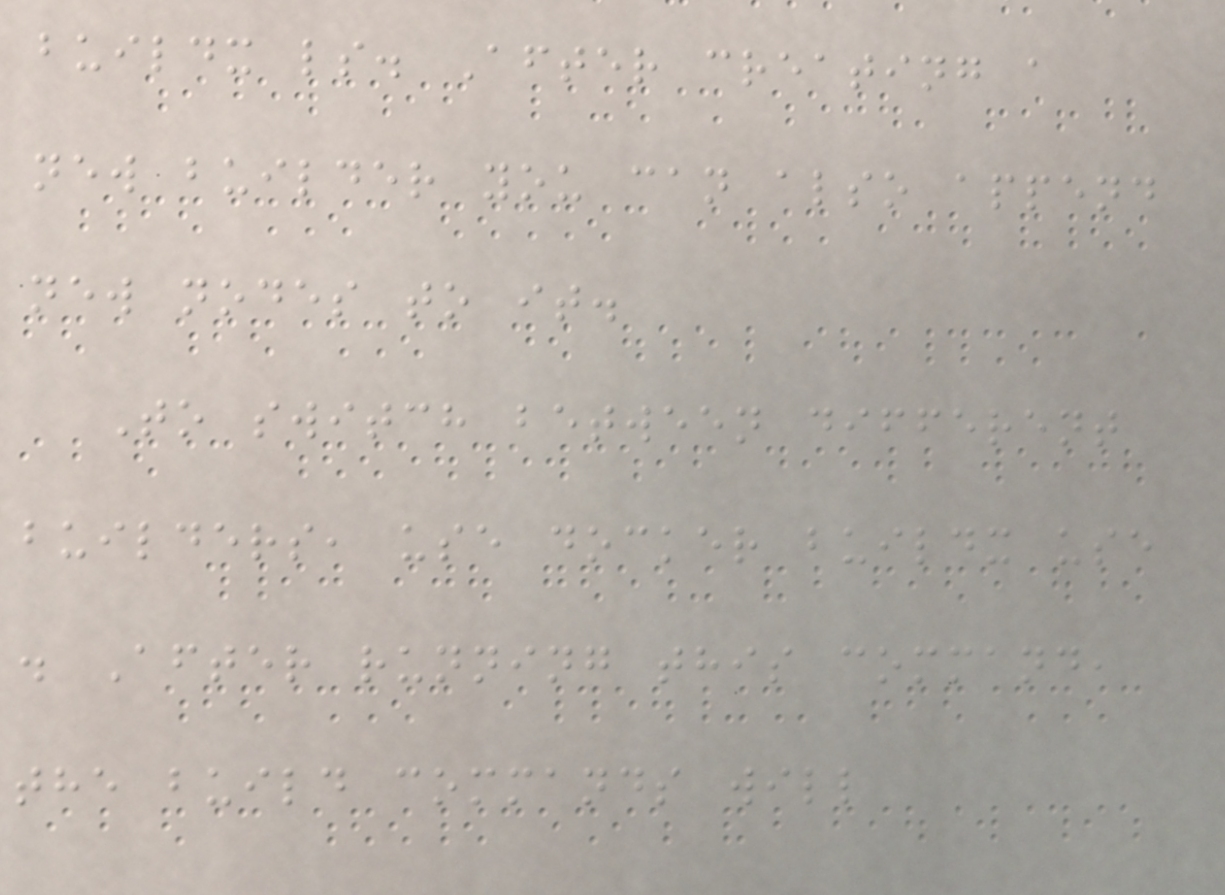buildx ls. After creating a
new builder you can also append
new nodes to it.
To switch between different
builders, use docker buildx use
. After running this command,
the build commands will
